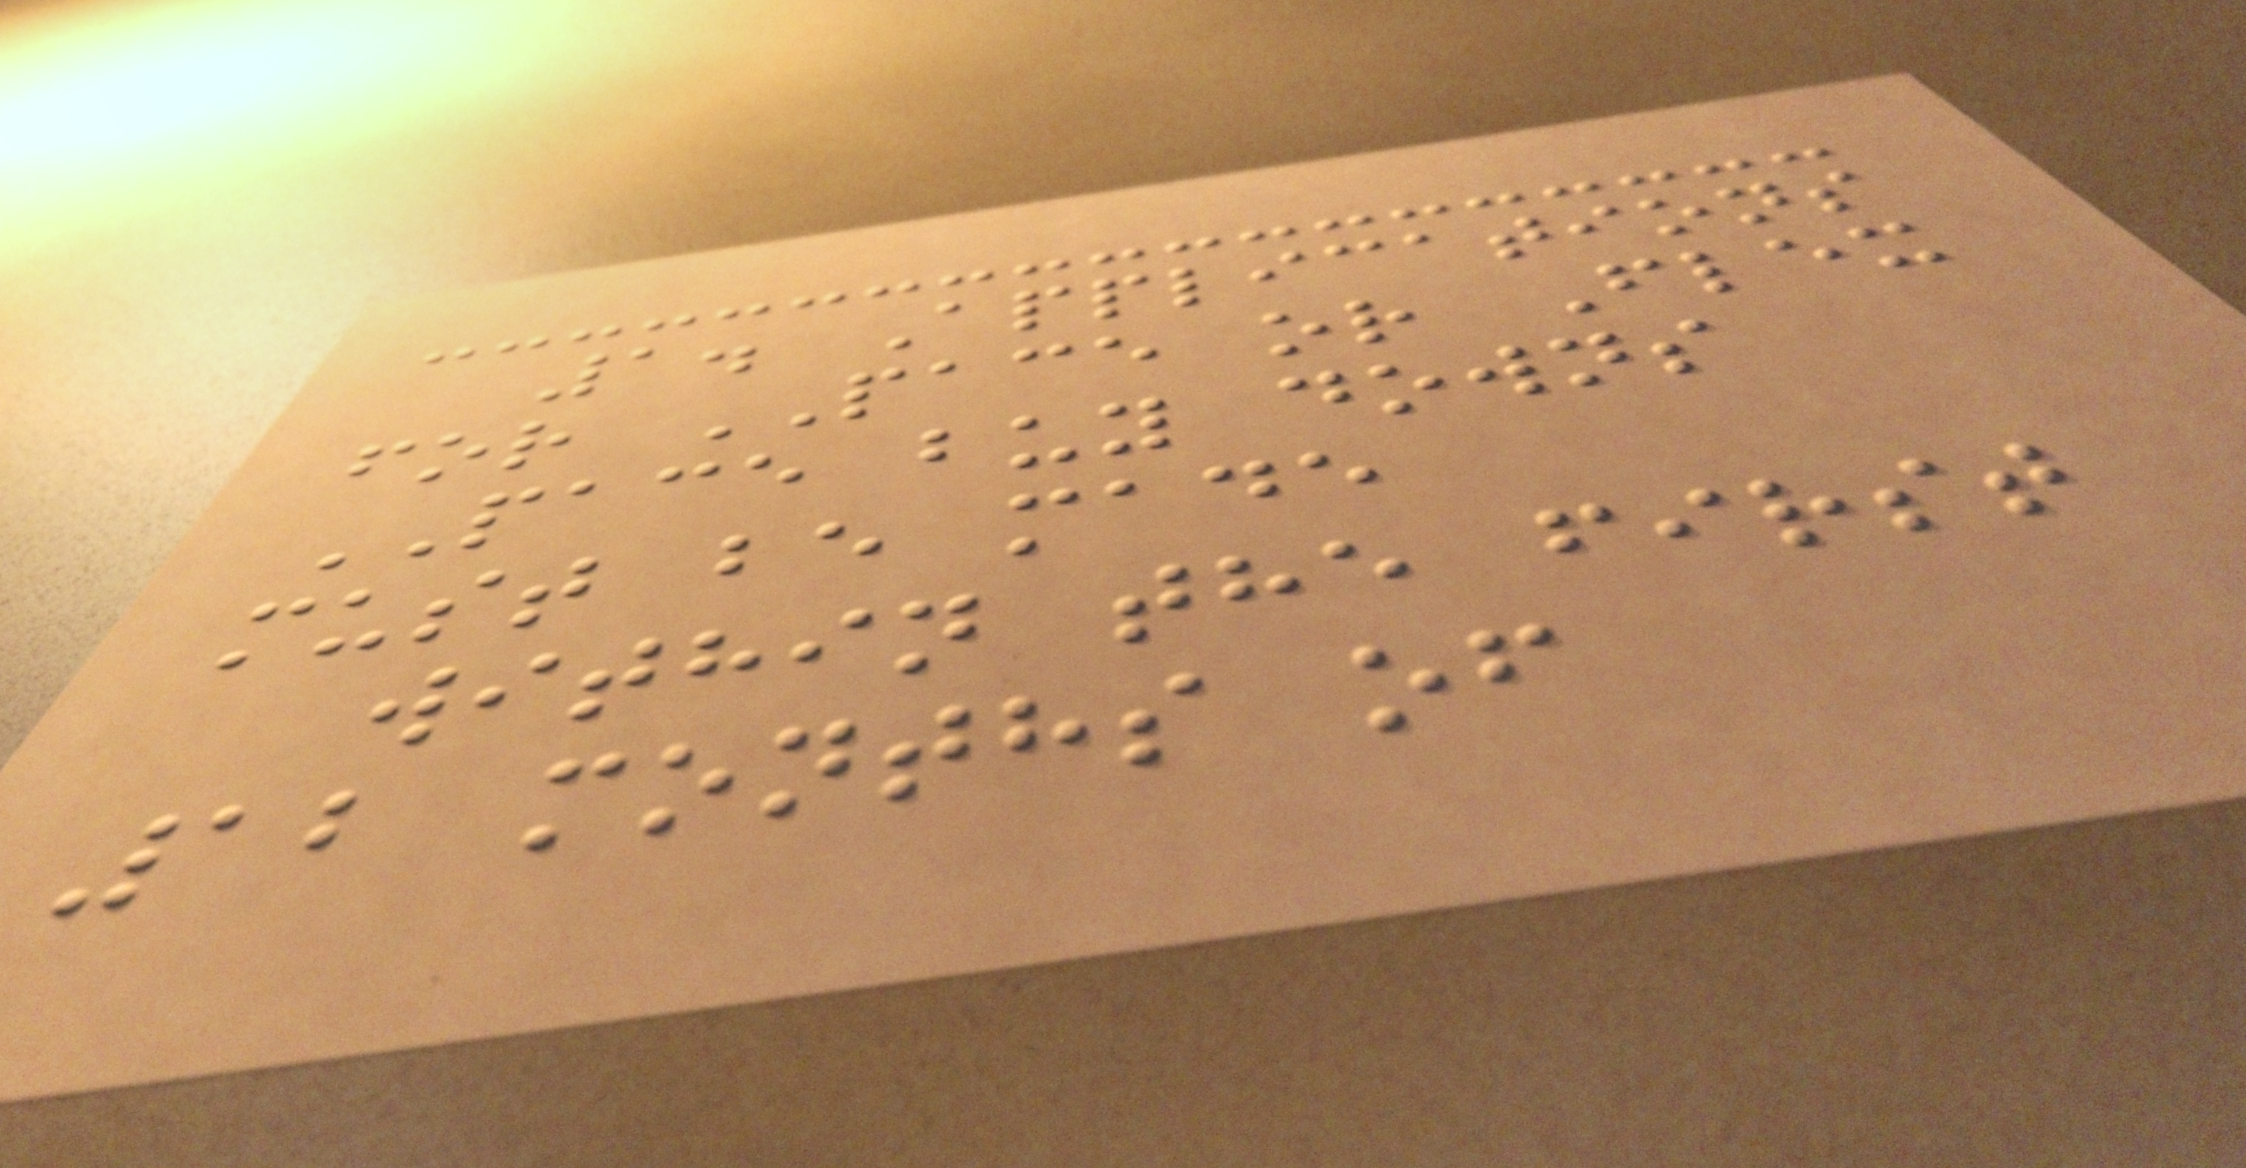1. Applications
for PACE or Flex
PACE buy downs
must be made
within the first
12 months of
